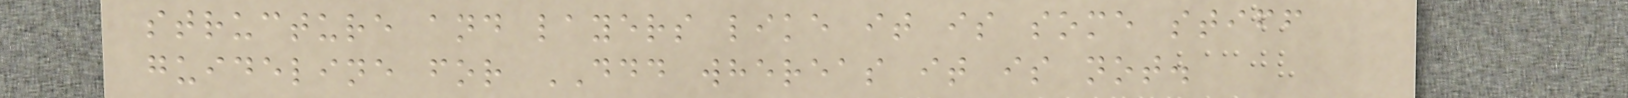structure and layers like it is some stiff
guideline for DDD whereas it is not.
